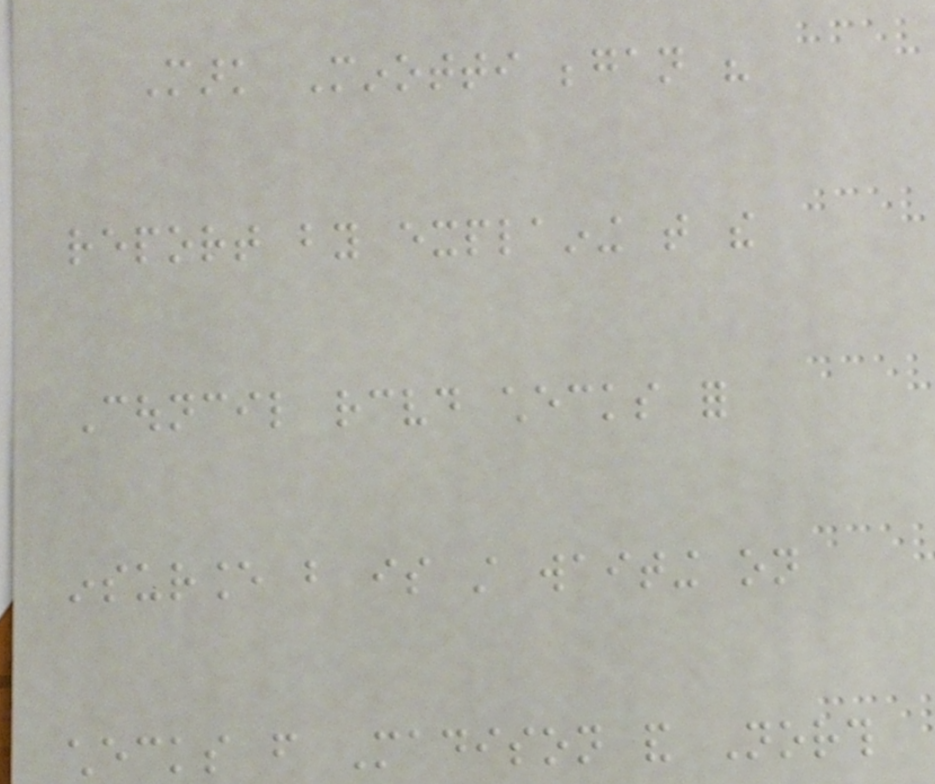Mark Minotti began his
report by explaining that the
Council received checks for
insurance but is still waiting on
checks from Madison and North
